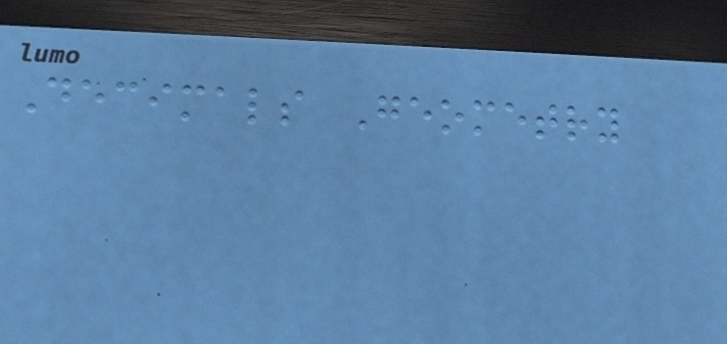Decimals Geometry
